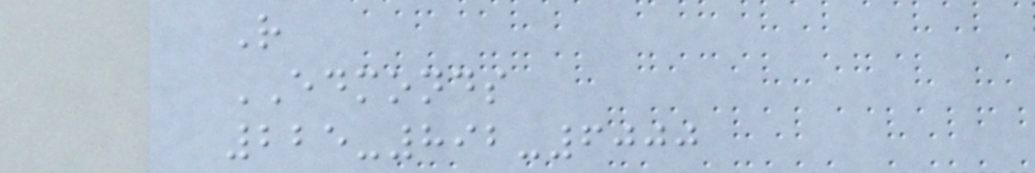R
EDMONDS
225-892-6000
